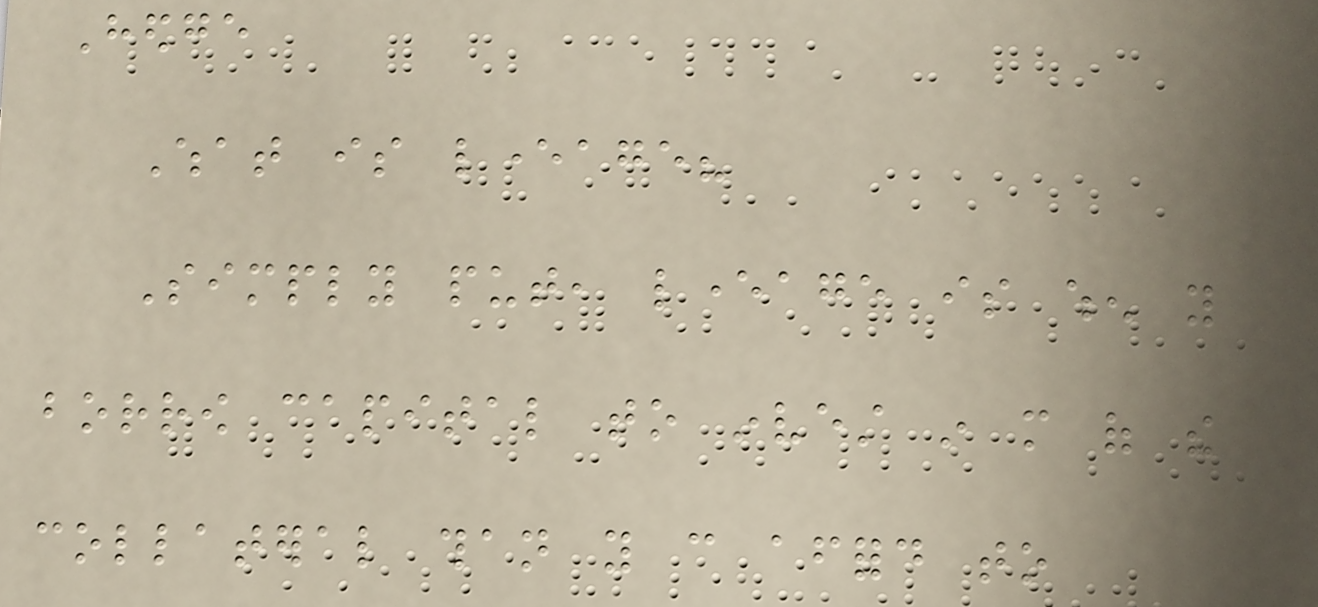Hedge
What is leverage?
Simply put, leverage is when you
borrow capital to invest in more of the
collateral than you can afford to
